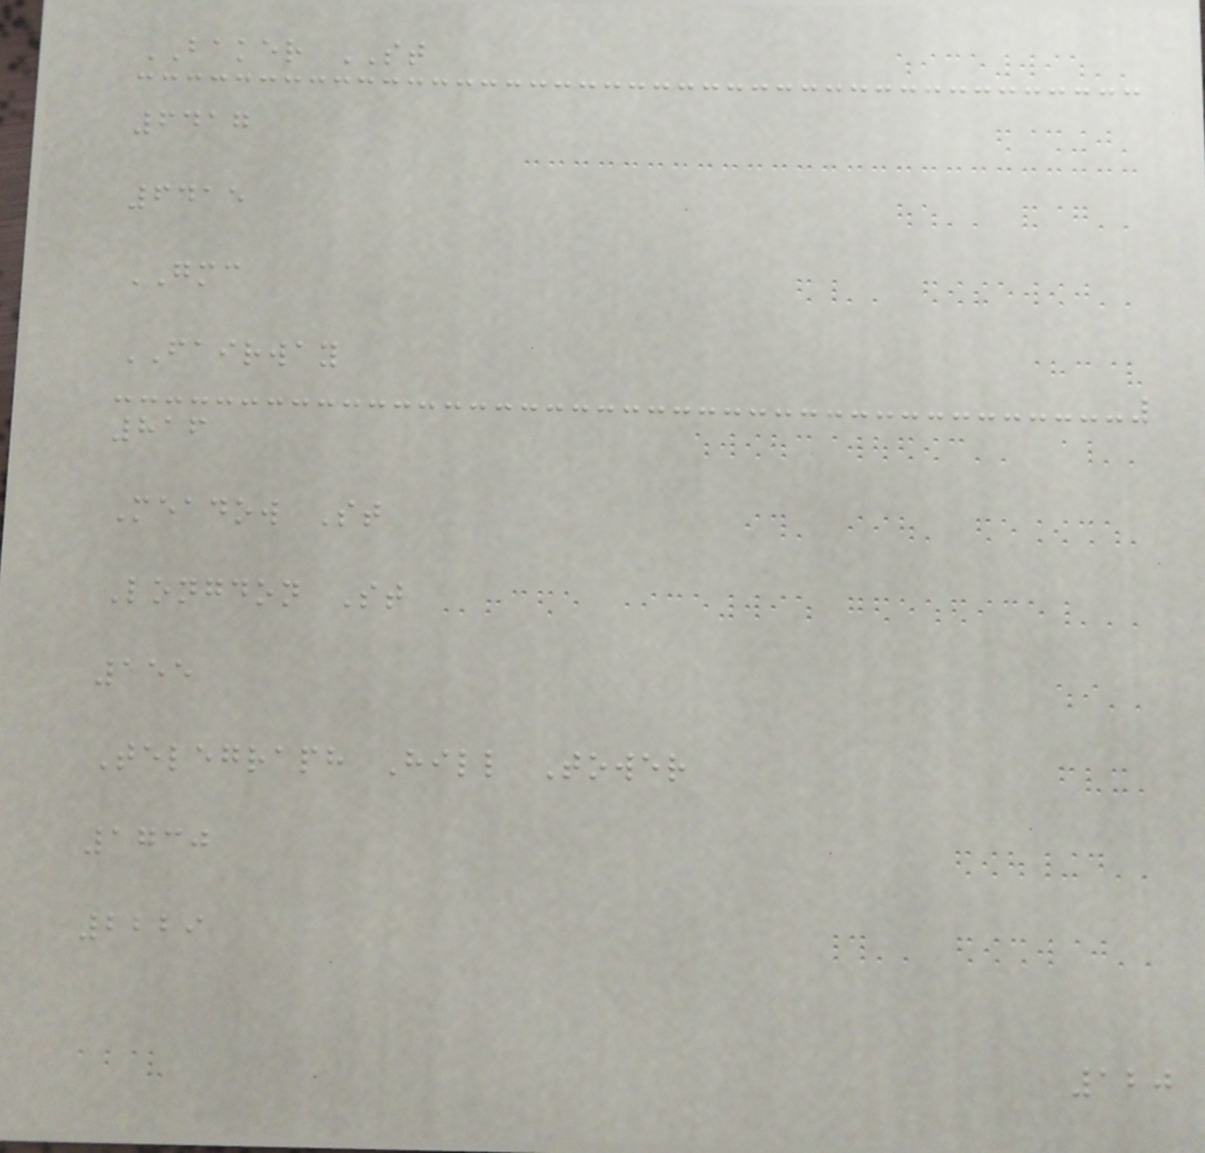BAKER ST
6417
6415
GMC
FAIRWAY
816
Meadow St
Longdon St
155
Telegraph Hill Tower
1730
2229
120
